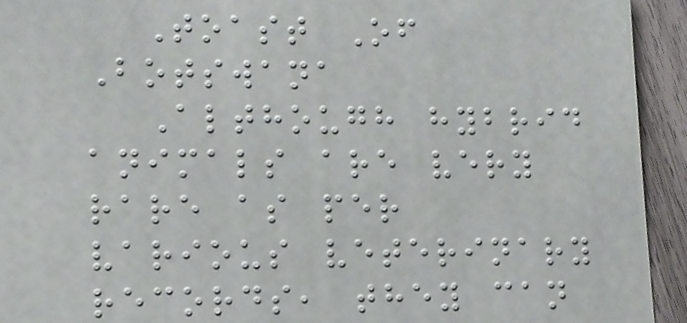Toast Of
Botswana
Although hybrid
animals are very
rare as per
various veterinary
records, they can
